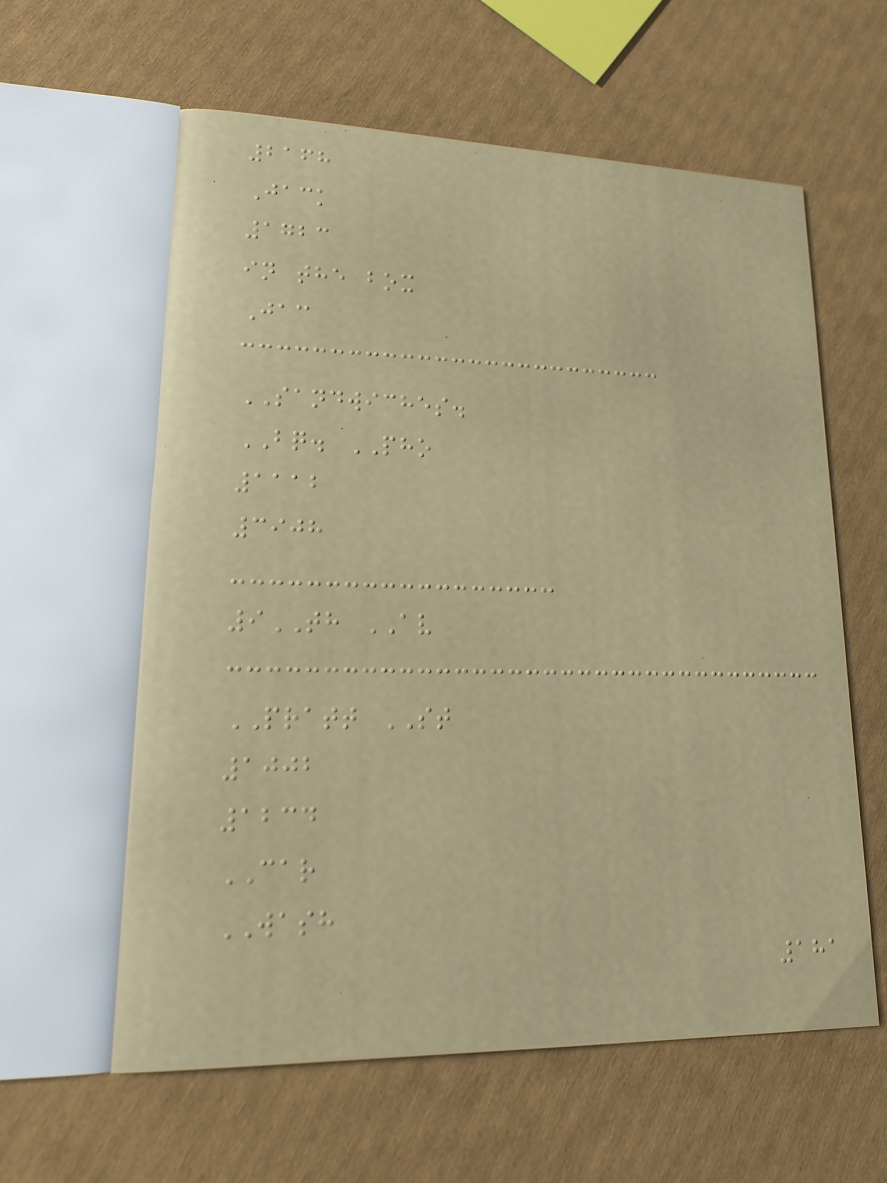2168
Jack
1723
in the box
Jac
SANDWICHES.
BQ. PHO
1112
3908
9TH AV
PRATT ST
1002
1234
CAR
WASH
181
